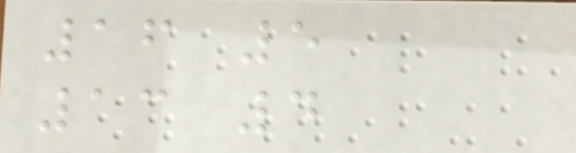16 5
13 4
